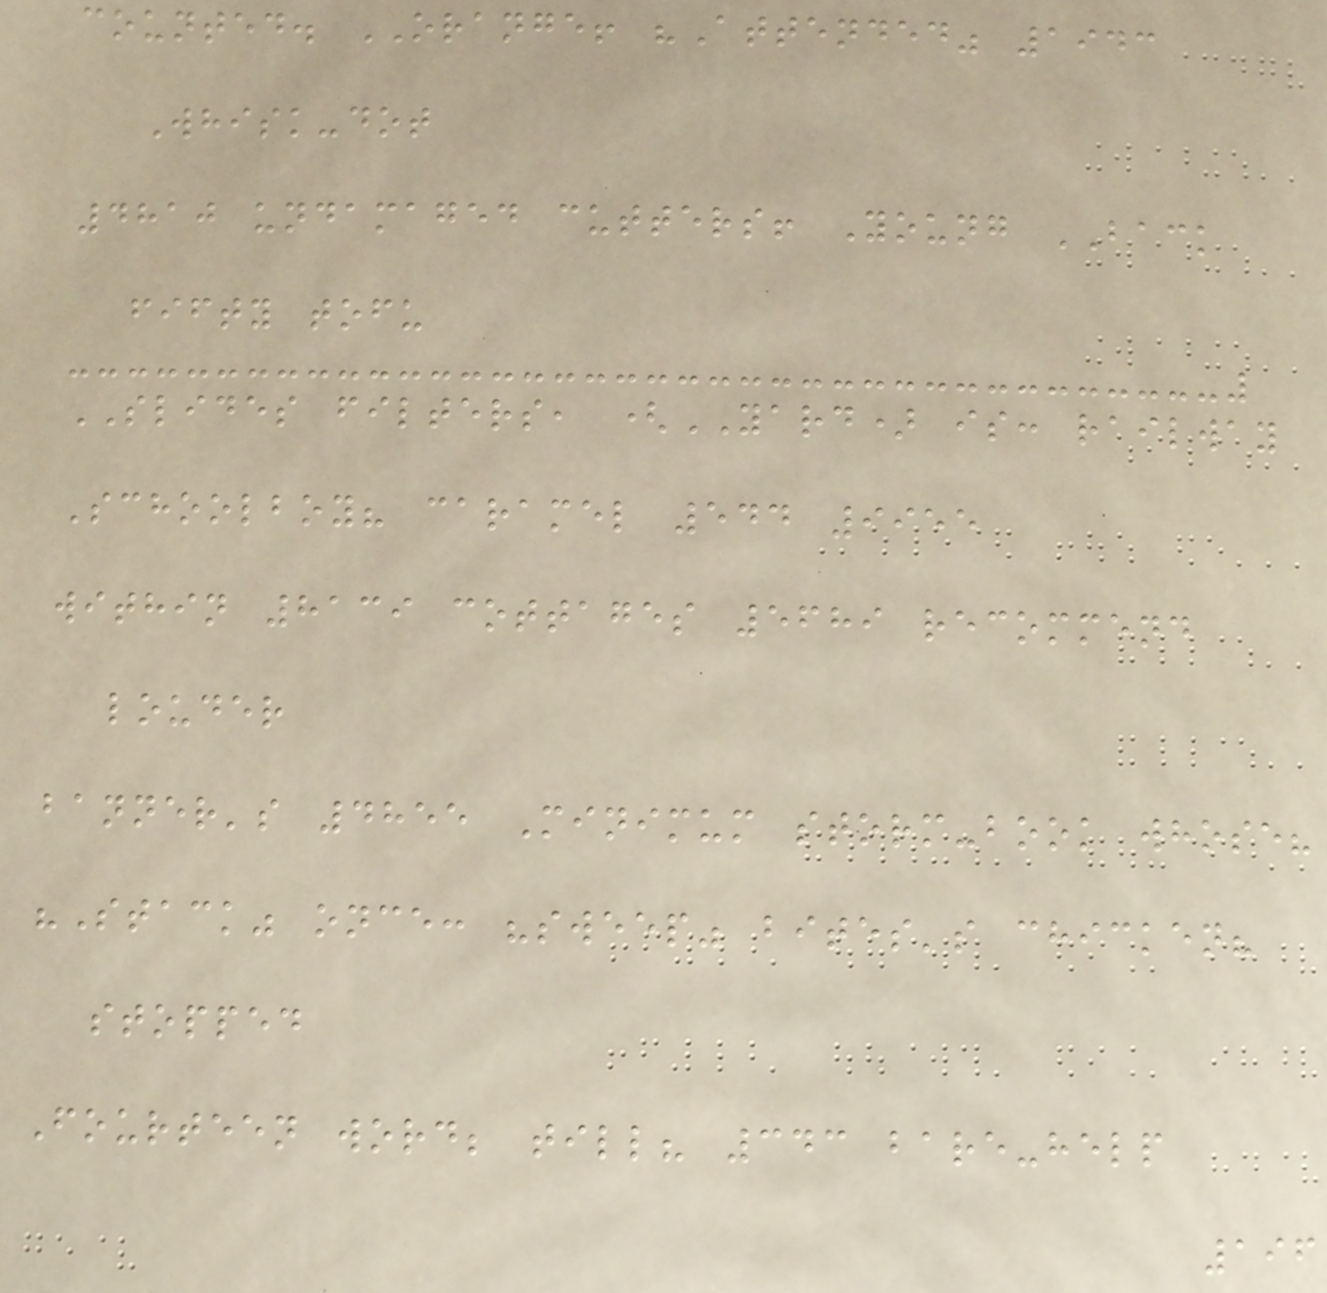counted. ORANGE! "Attended" 1943
Whisk-dot
4810 undamaged cutters! Young BACK
fifty tofu
SLIDES filters, (YARD) is: railway
Schoolboy? caramel 544 9955
within 8139 cottages 5689 recommend
louder
banner's 4855 Minimum storm-book whose?
"Stack" once: "sweep" bites's chicken?
stopped
Fourteen word; till? 343 bare-help
196
